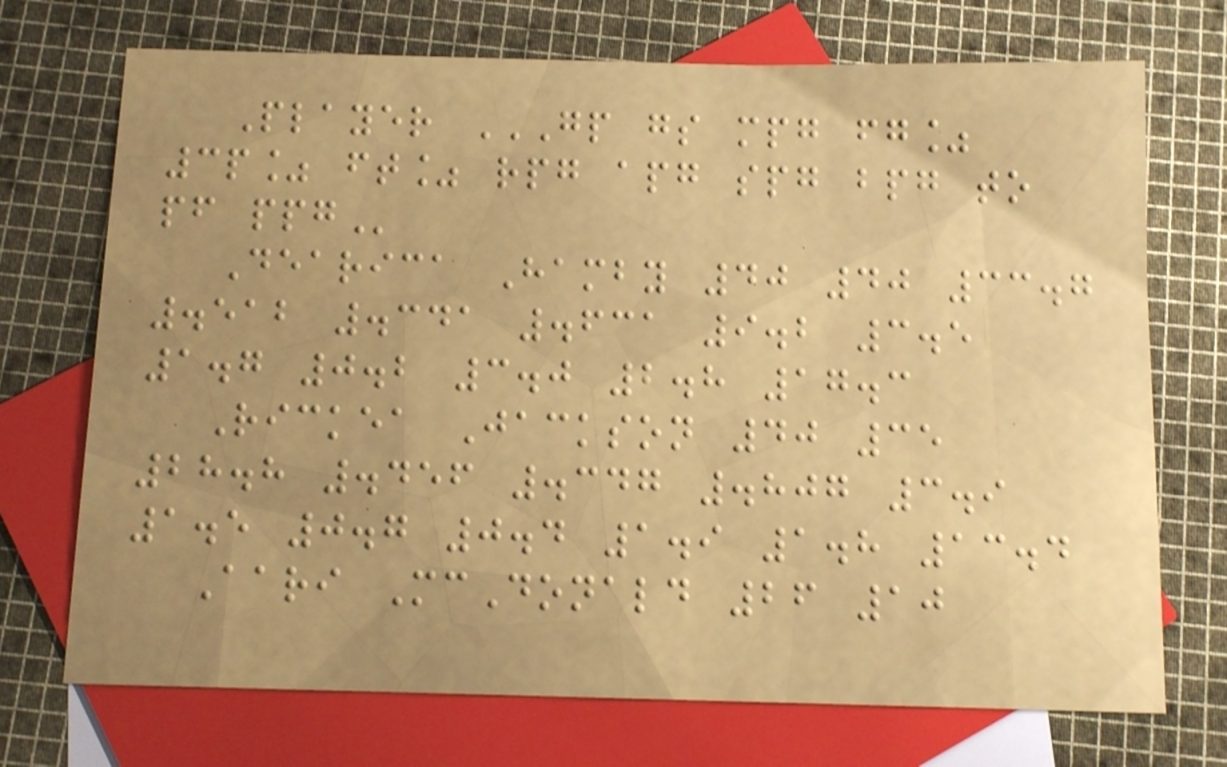Player GP GS MPG FG%
3P% FT% RPG APG SPG BPG TO
PF PPG
Dearica Hamby 40 40 33.7
.512 .341 .631 9.2 3.5
1.7 0.2 3.0 2.8 17.3
Rickea Jackson 40 35
28.8 .456 .347 .807 3.9
1.5 0.7 0.4 1.9 1.8 13.4
Aari McDonald 26 10
